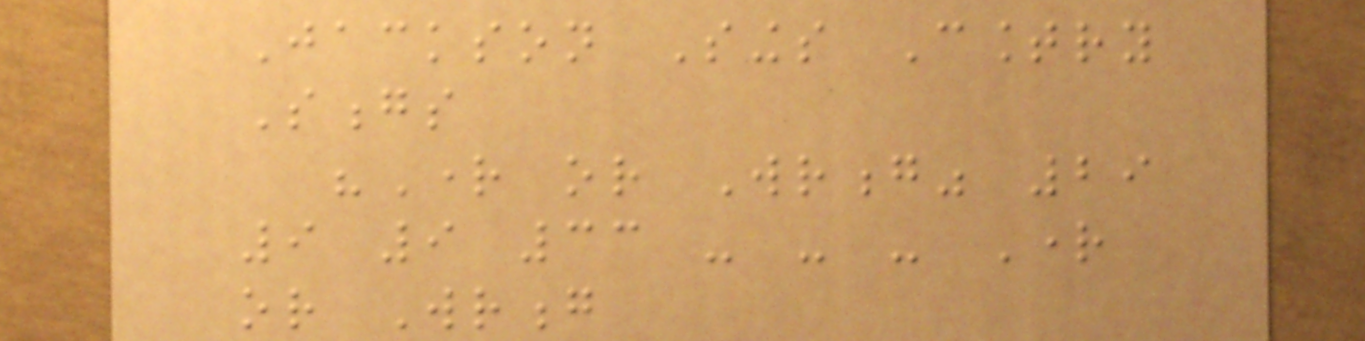Jackson Sings Country
Songs
"Right or Wrong" 29
9 9 33 - - - Right
or Wrong
